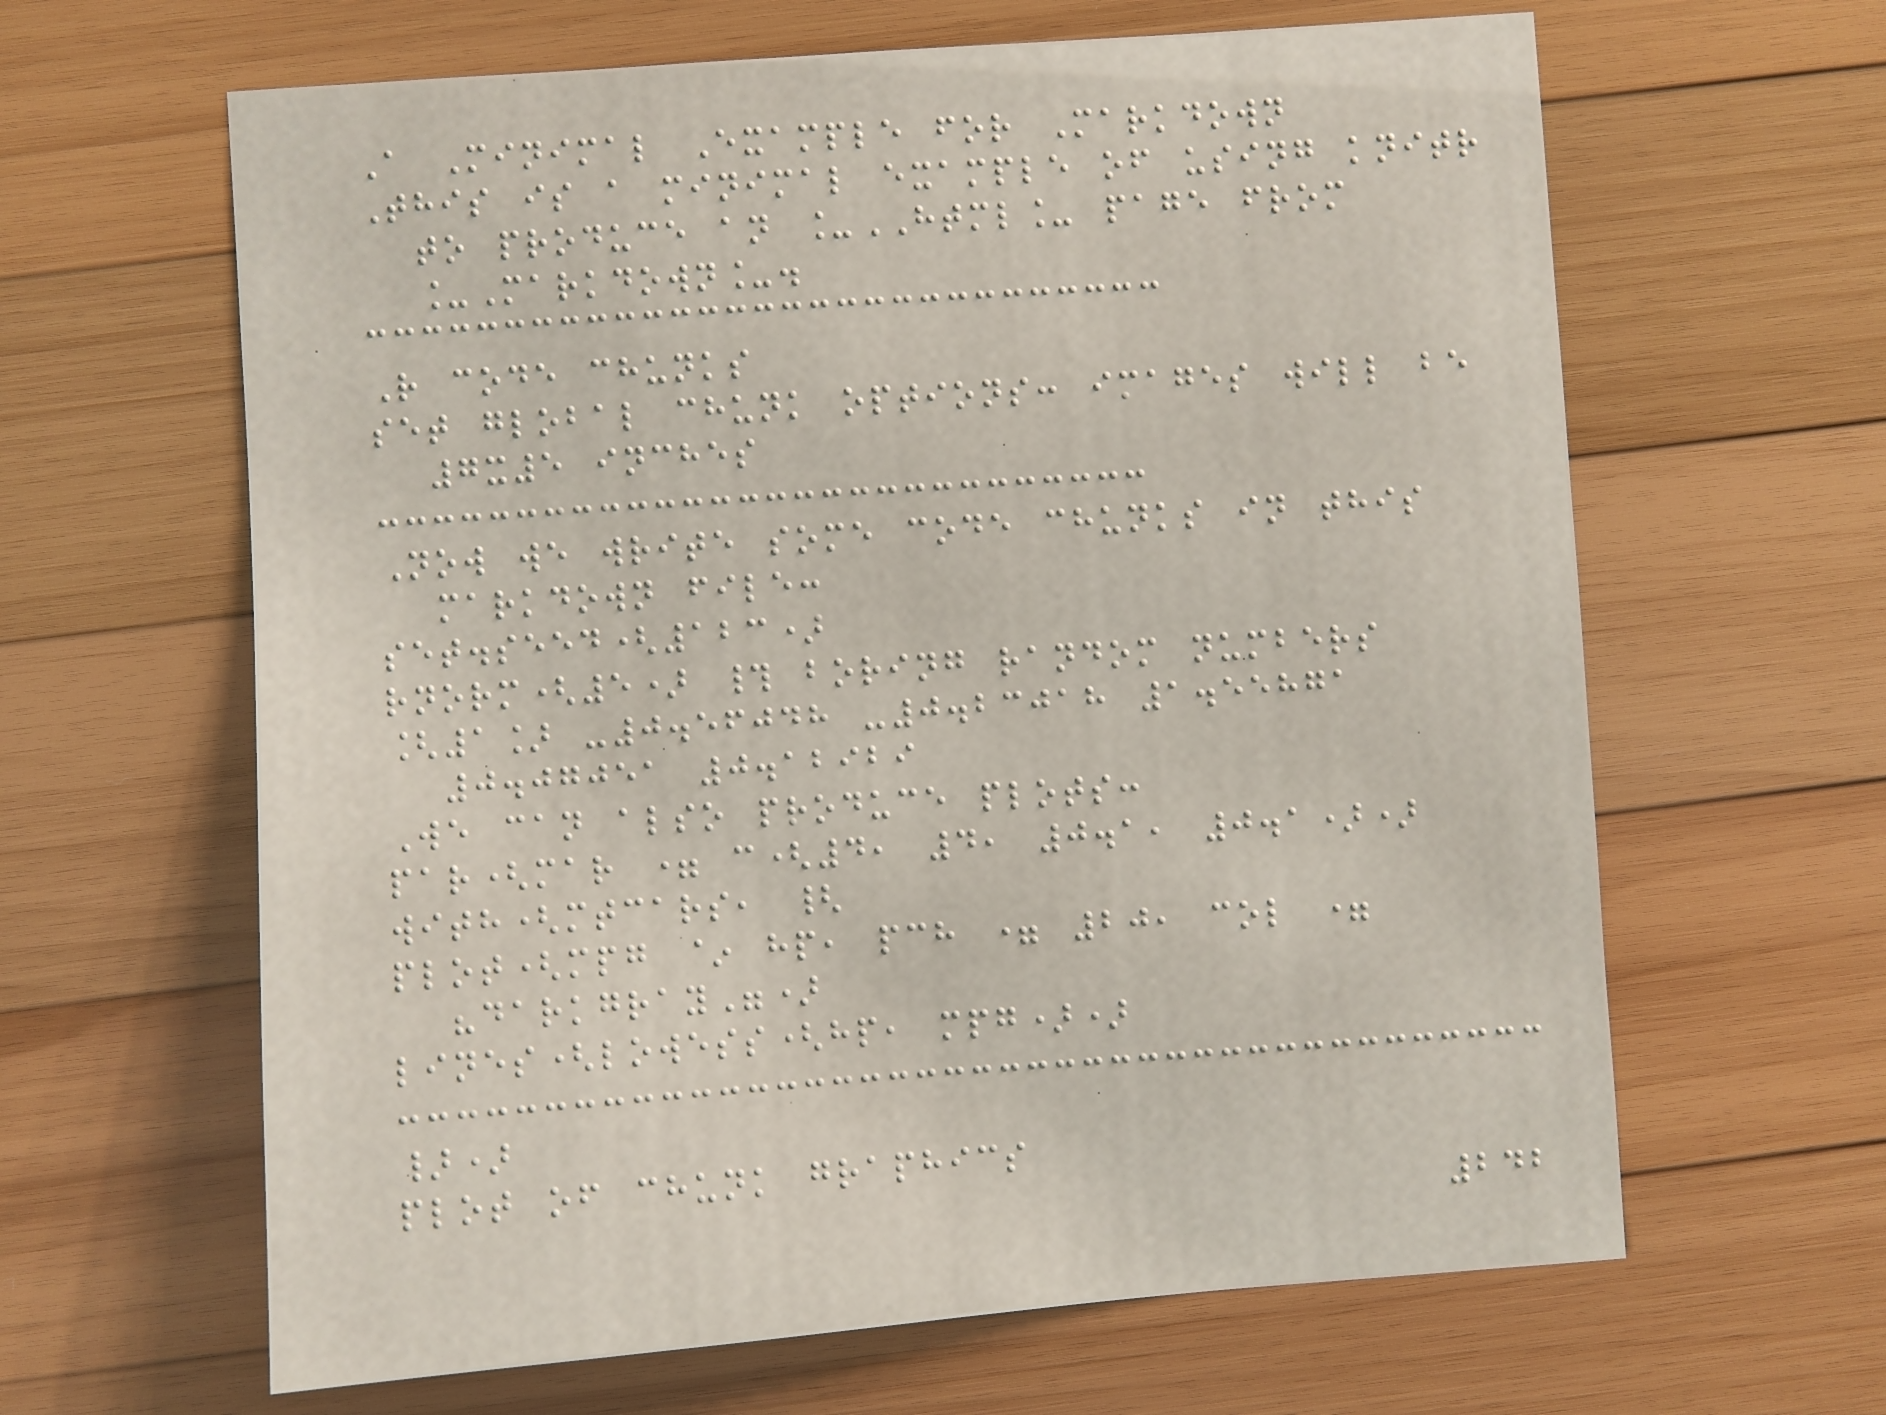A Minimal Example for Markdown
This is a minimal example of using knitr
to produce an _HTML_ page from
_Markdown_.
R code chunks
set global chunk options: images will be
7x5 inches
Now we write some code chunks in this
markdown file:
set.seed(123)
rnorm(5) # boring random numbers
[1] -0.56048 -0.23018 1.55871
0.07051 0.12929
We can also produce plots:
par(mar = c(4, 4, 0.1, 0.1))
with(mtcars, {
plot(mpg ~ hp, pch = 20, col =
"darkgray")
lines(lowess(hp, mpg))
})
plot of chunk graphics
242
